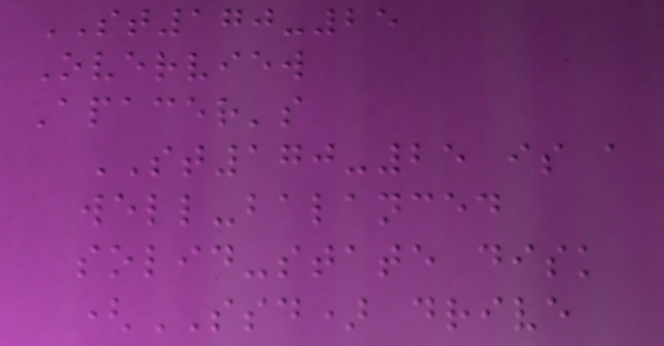ST170-25
Overview
Apacer's
ST170-25 is a
well-balanced
solid-state disk
(SSD) drive
